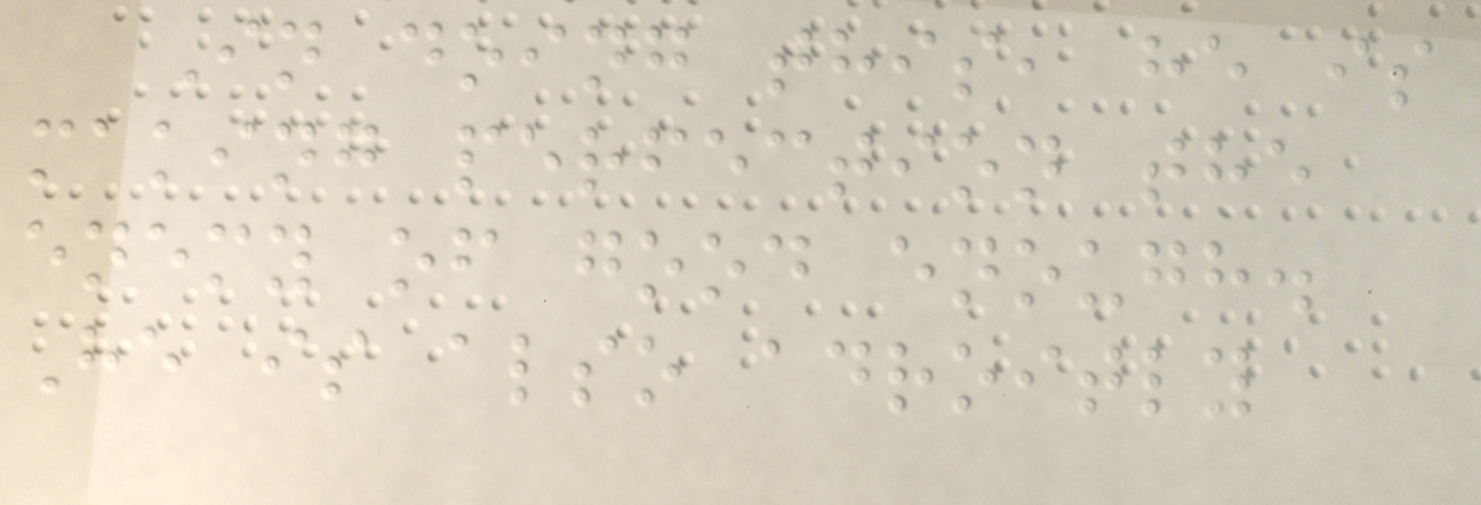In doing this, he is
making perfection the
enemy of good enough.
He is also adroitly
